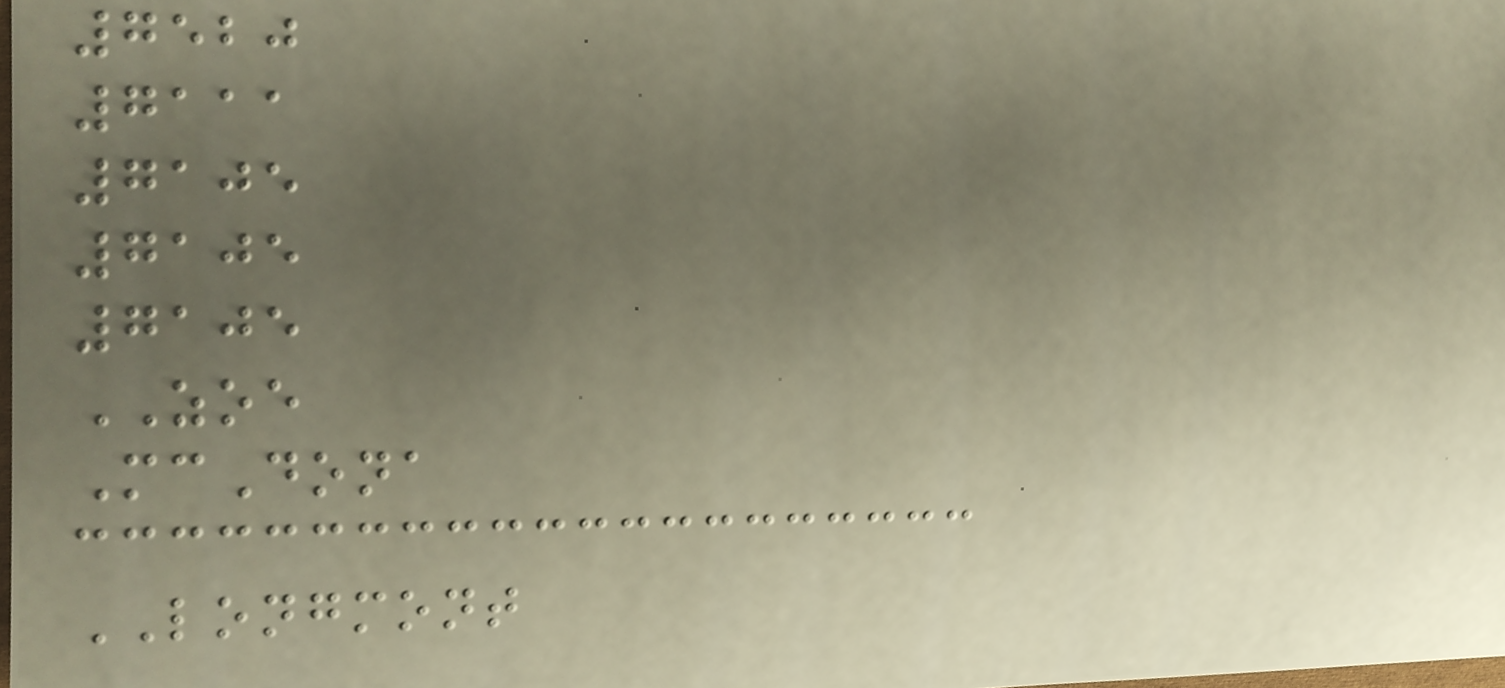7520
7111
7105
7105
7105
ZOE
McDona
LONGMONT
